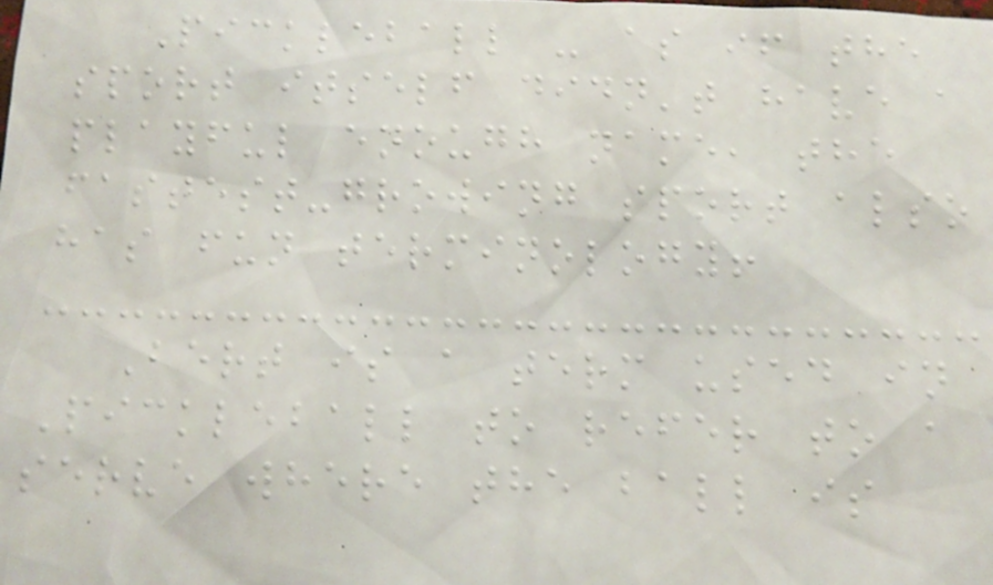Pickleball - as if the
sport itself didn't have a
playful enough name, the
fastest-growing sport also
has fun terminology!
Bert is a term used in
Pickleball to refer to a
serve where the ball is
